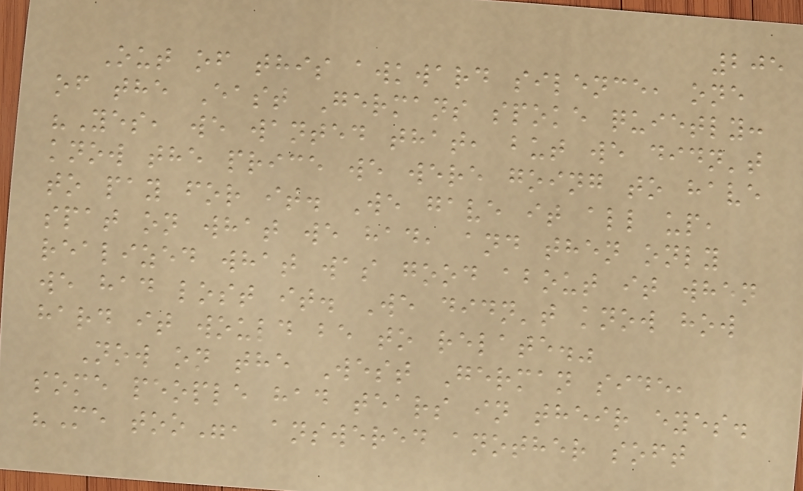205
Out of this awkward silence, one
of the East Germans spoke quietly:
"Yes, we wanted that, but we didn't
know the price we were going to have
to pay for it. We gave it all up,
spat on what we had, and then only
realized what was good about it when
we had lost it. We didn't know how
hard it would be to relate."
Now on the West German side,
some people had tears in their eyes.
"Me too", answered another soft
